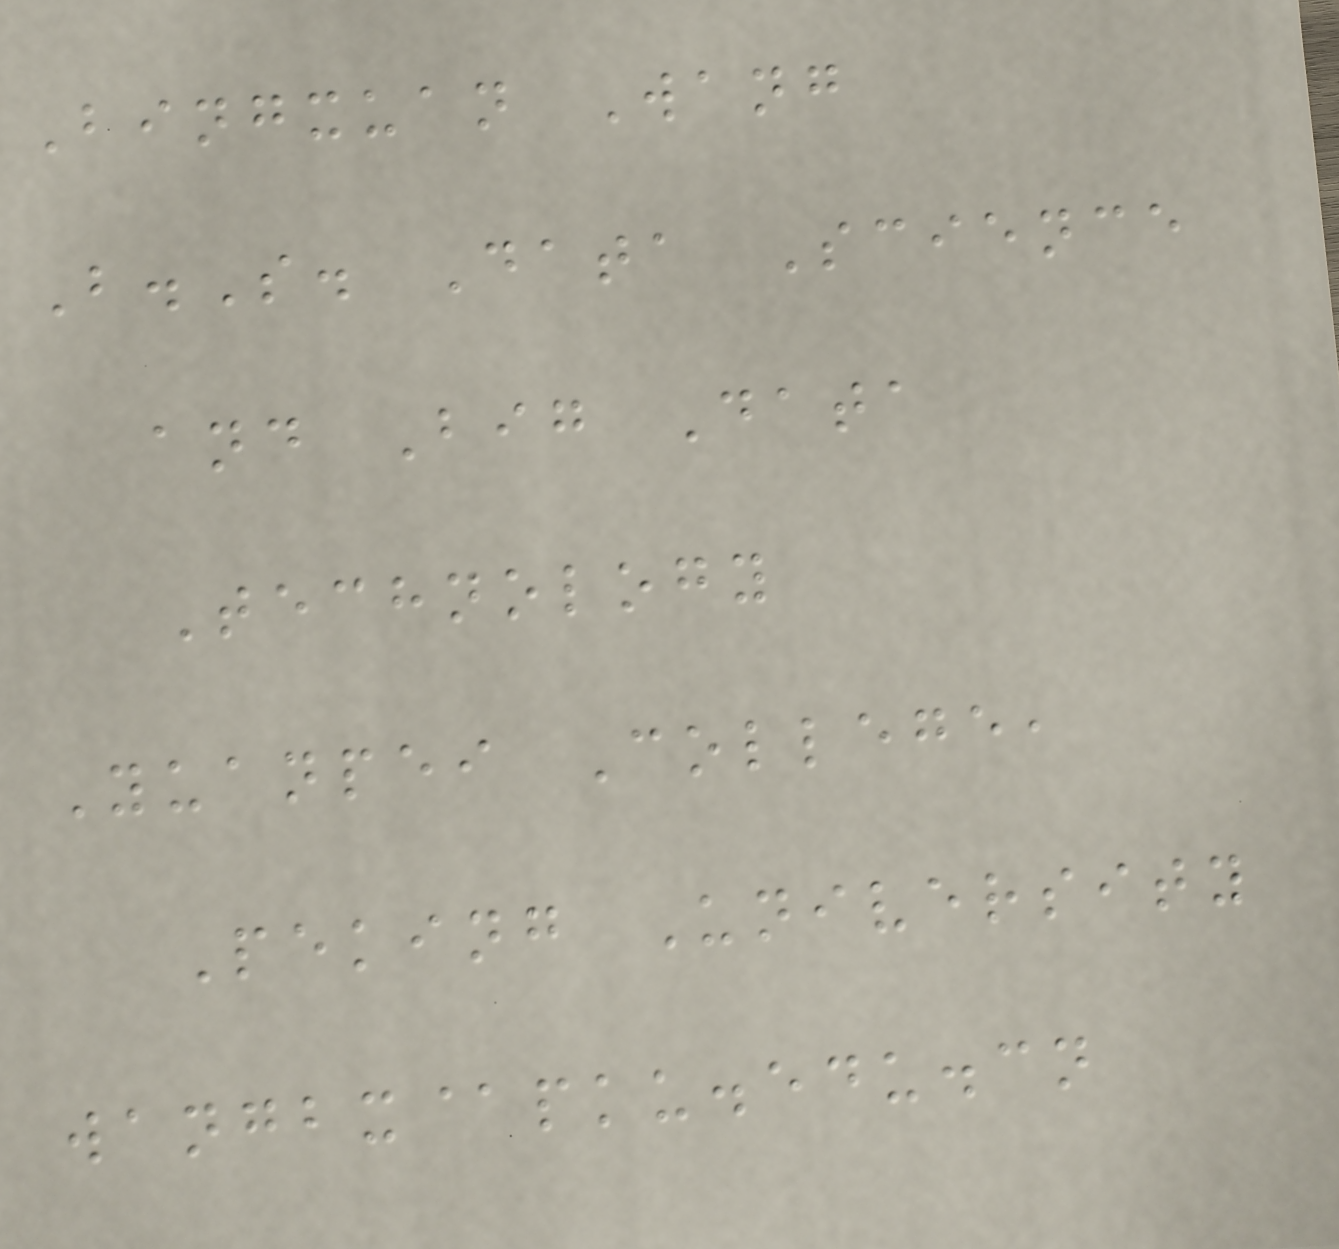Bingxuan Wang
B.S. Data Science
and Big Data
Technology
Yuanpei College,
Peking University
wangbx@pku.edu.cn
